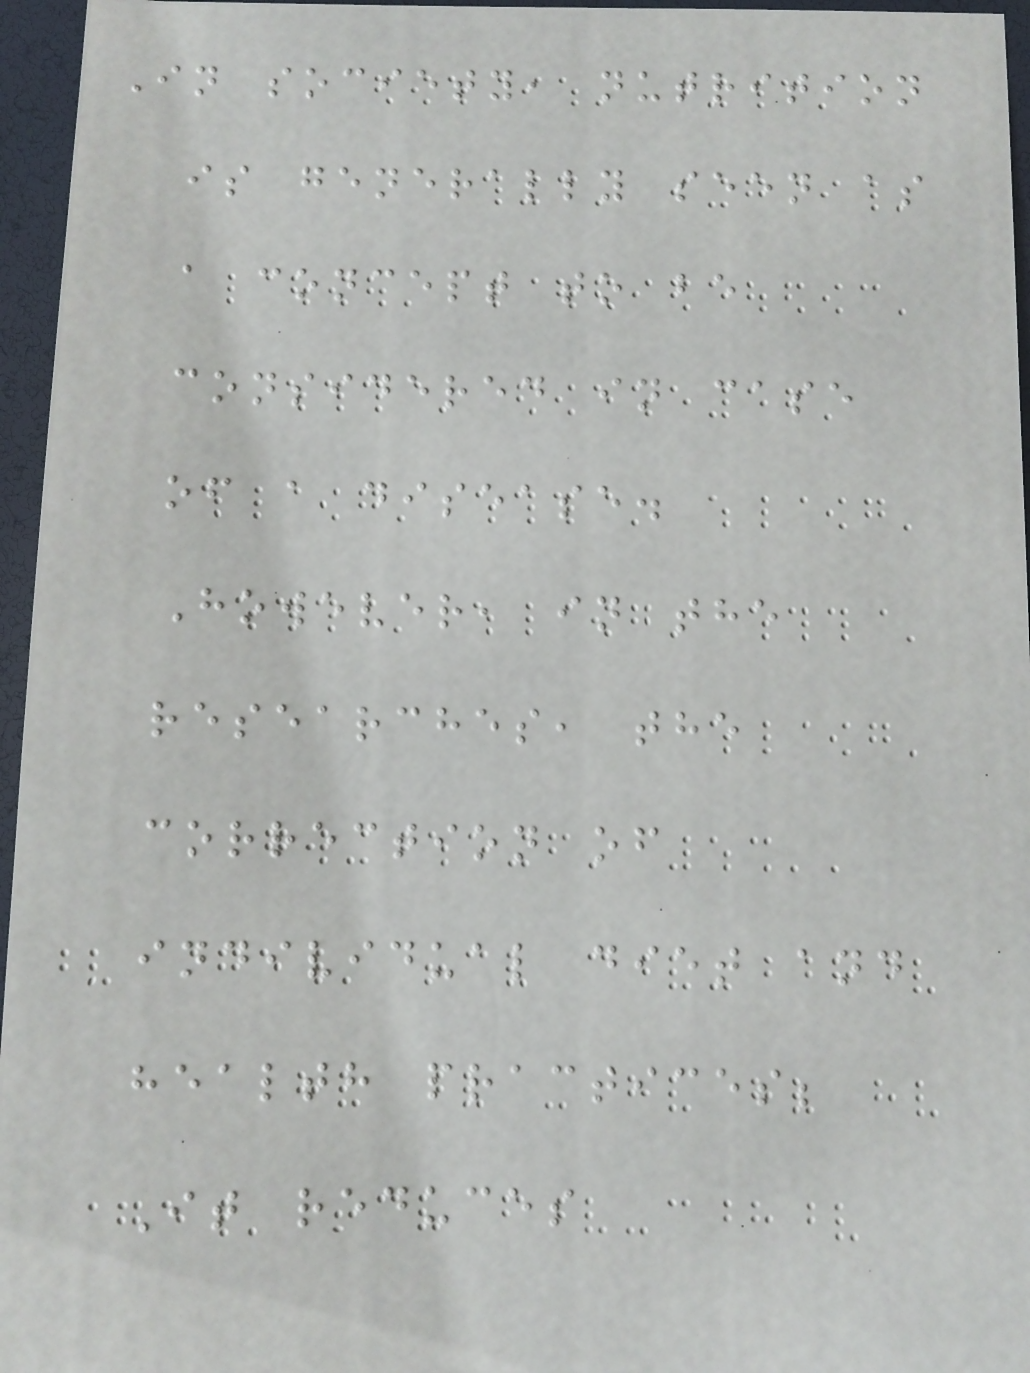In society, nutrition
is generally seen as
a concept to be
considered in case
of a disease.
However, in the
researches, the
correction of
individual diet and
health practices;
It reduces
